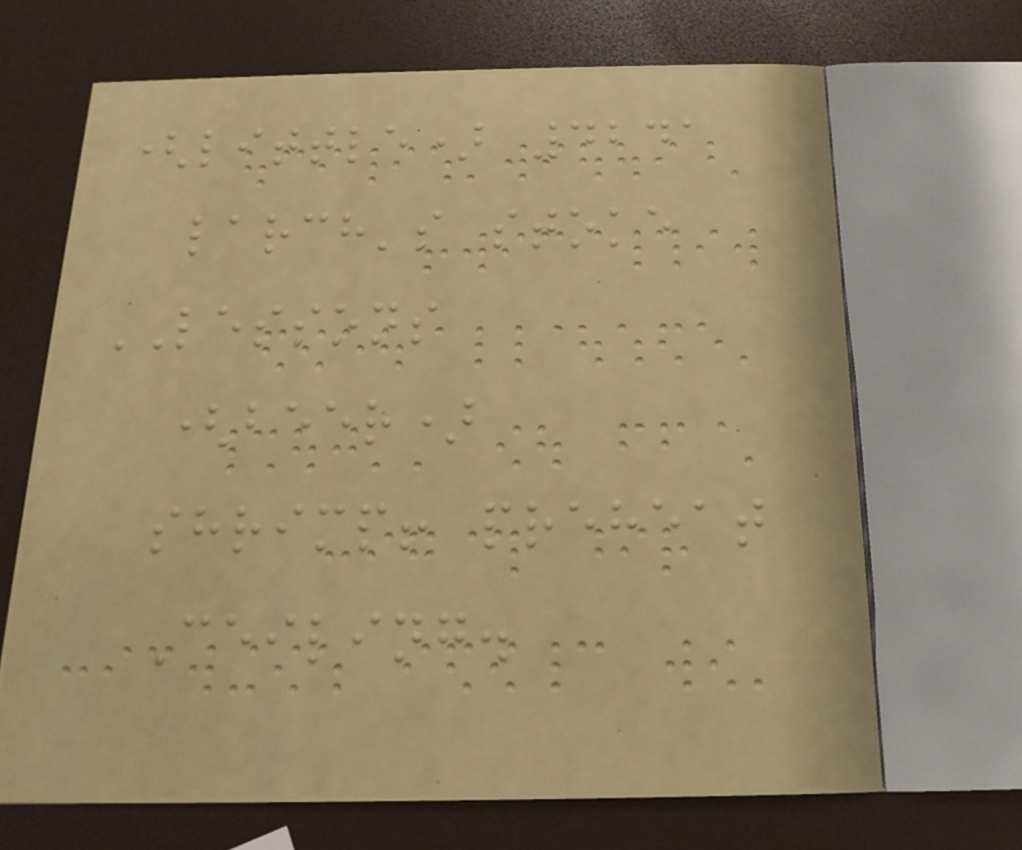(little) 4241
larch's stoke
LESSONS
(beer)
shrimp! preheat
Ceiling.
